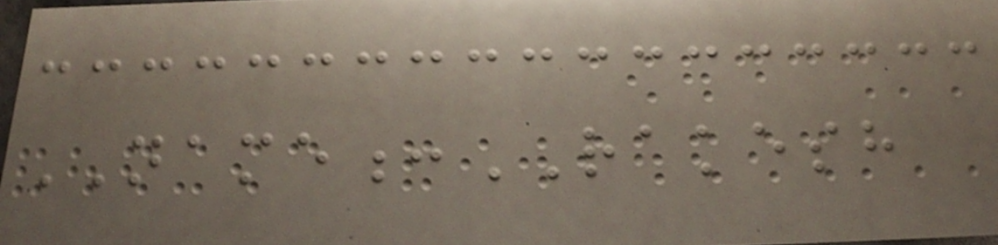NAME:RAKESH
